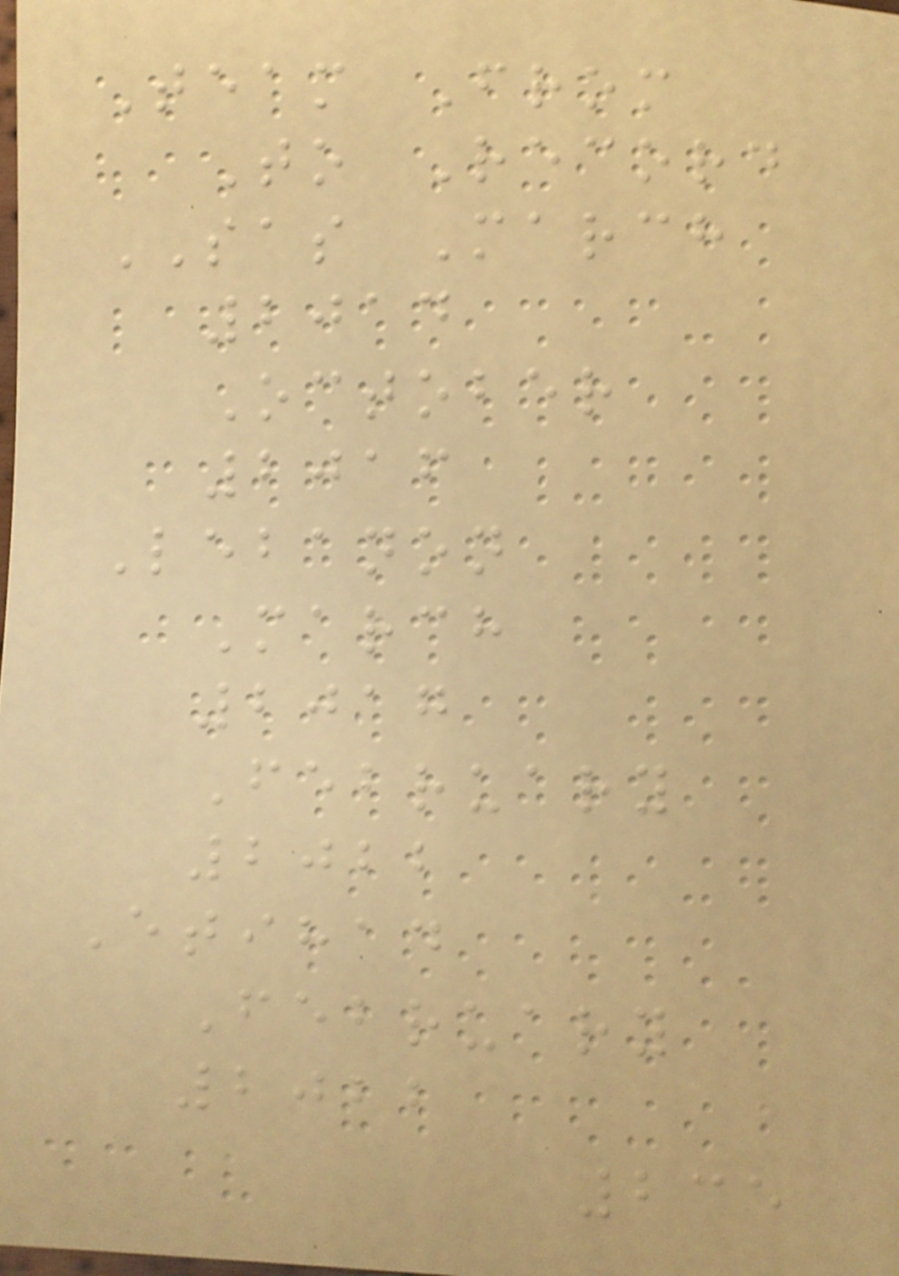Team From
To Record
SAS March
2014
October
2016
Lebanon
March
2017
February
2022
Etihad
February
2022
235
